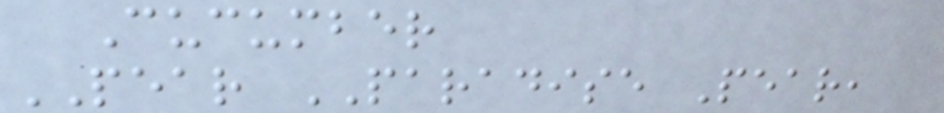Cucumber
PEAR PARADISE Pear,
